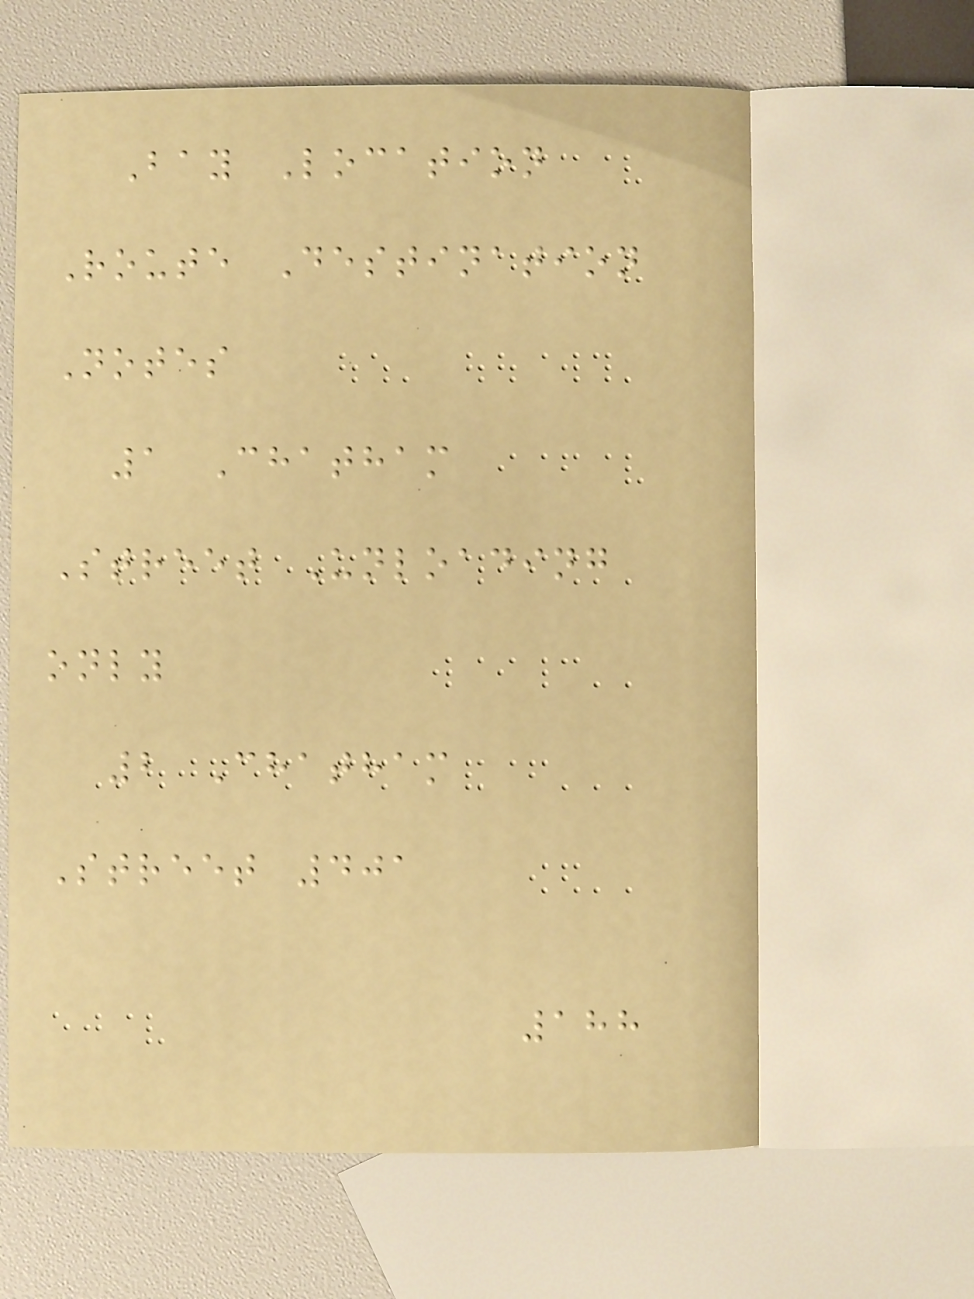Bay Location
Route Destination
Notes
1 Chatham
Street Unloading
only
2 Chatham
Street 401
188
